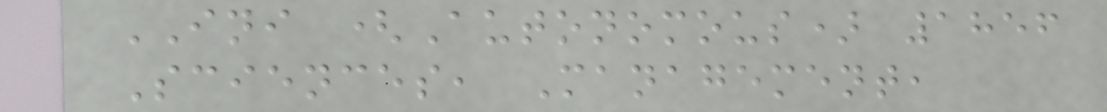INI (Autonomous) 1856
Sciences, Management,
